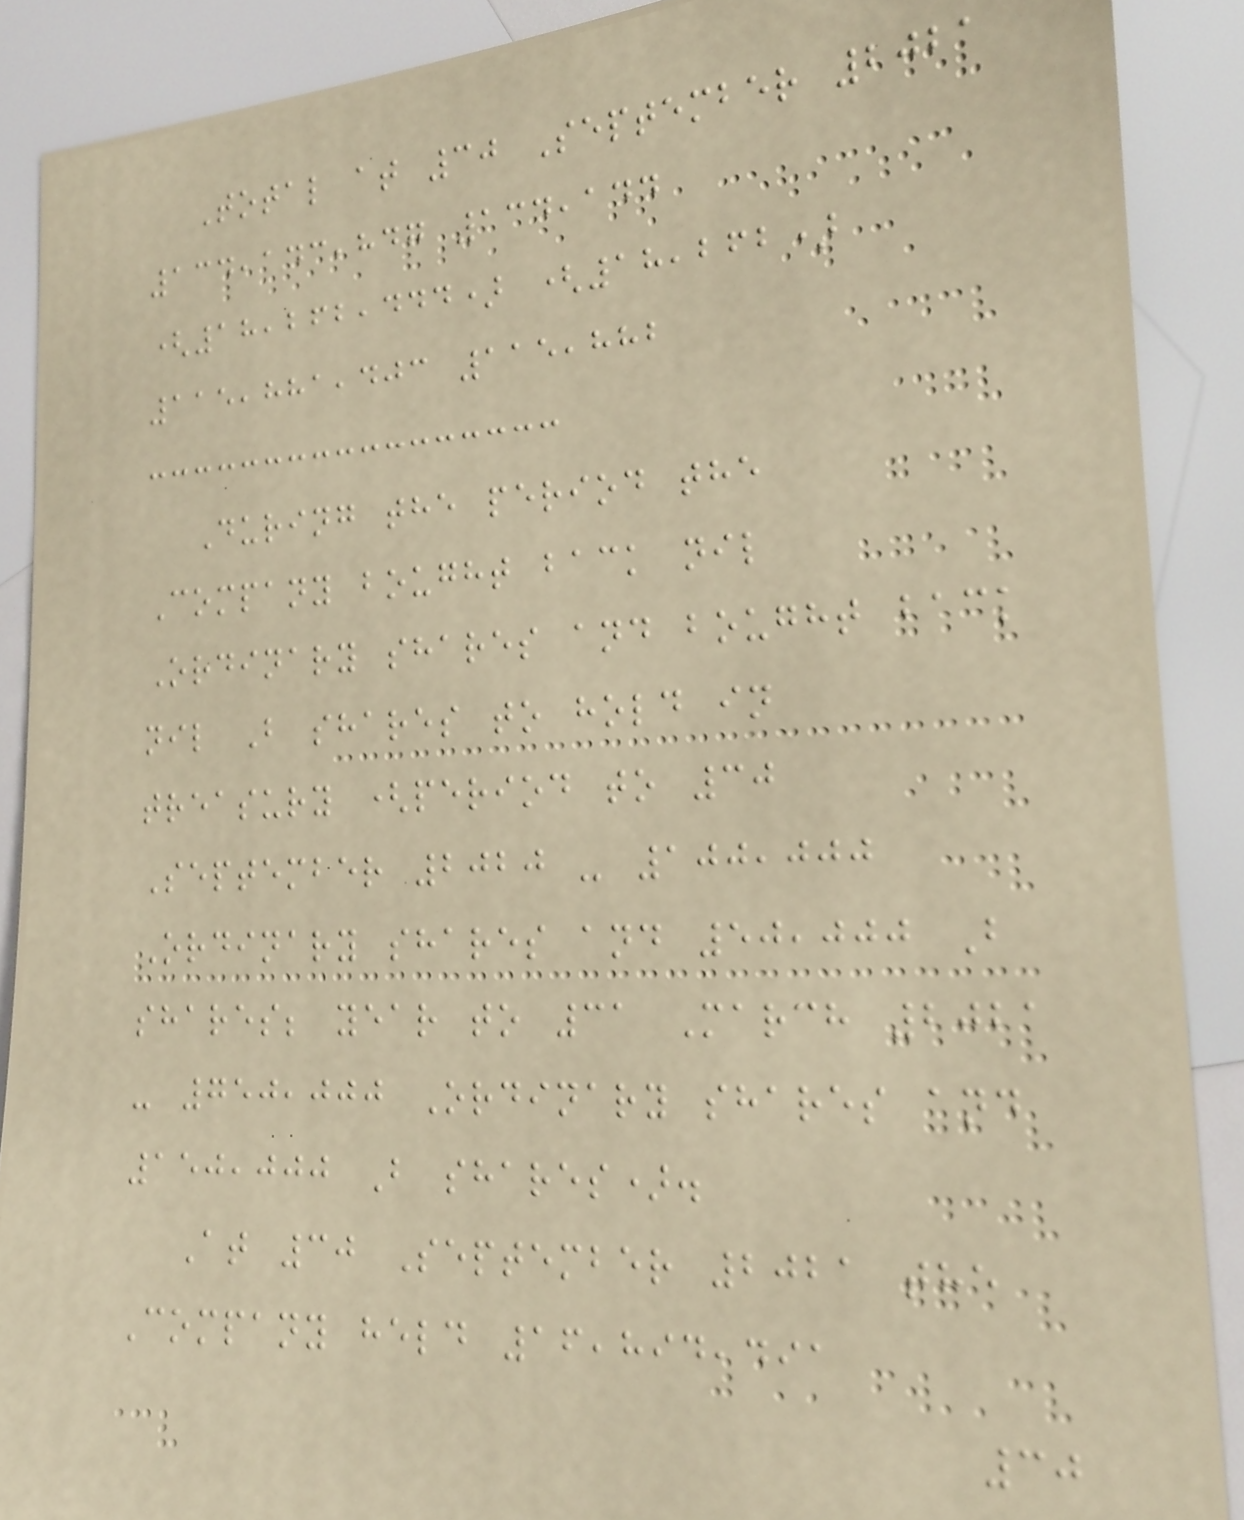Total at 30 September 2021
134,143,847 134,144
(18,262,444) (18,262)
115,881,403 115,882
During the period the
Company bought back nil
Ordinary shares and bought back
nil B shares to hold in
treasury (period to 30
September 2020 - 100,000
Ordinary shares and 50,000 B
shares; year to 31 March 2021
- 750,000 Ordinary shares and
150,000 B shares).
At 30 September 2021 the
Company held 16,894,491
30
